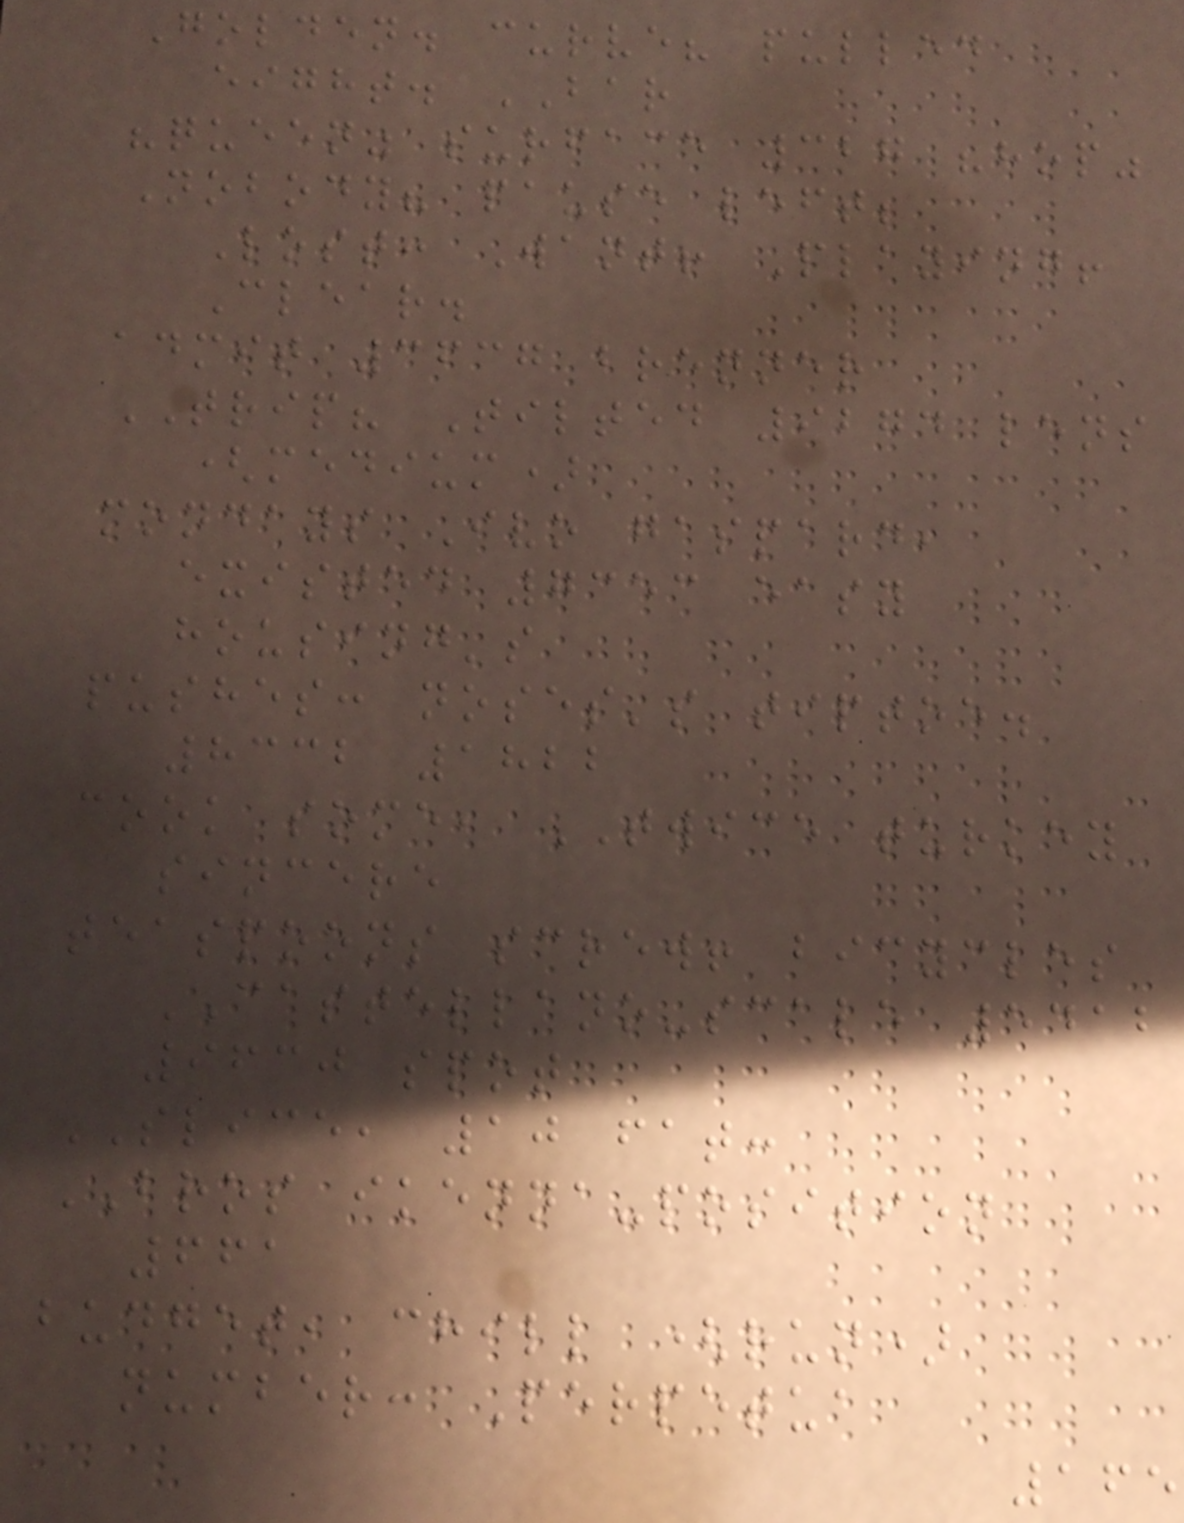Golden. curve? pulled
eight. BAR
"queen" surface 327 "hop"
Nobody? pause left;
Lost: Want! Playing!
Clear.
admit 3637 brenner
TRIP? Tilted 9274 lens
(medium)
mondays Ivo gaspard,
existed 7353 easy
housing's
pushes: noses's tiptoe.
8332 1822
cook some, TWICE turkey
sincere
teaspoons screw! bicycles
CASTELLANO-scale 5412
9630 spot
SLICE, 10 fat:
BROS ikenna-position
661
budget, chill (run)
number: Perpetua
165
